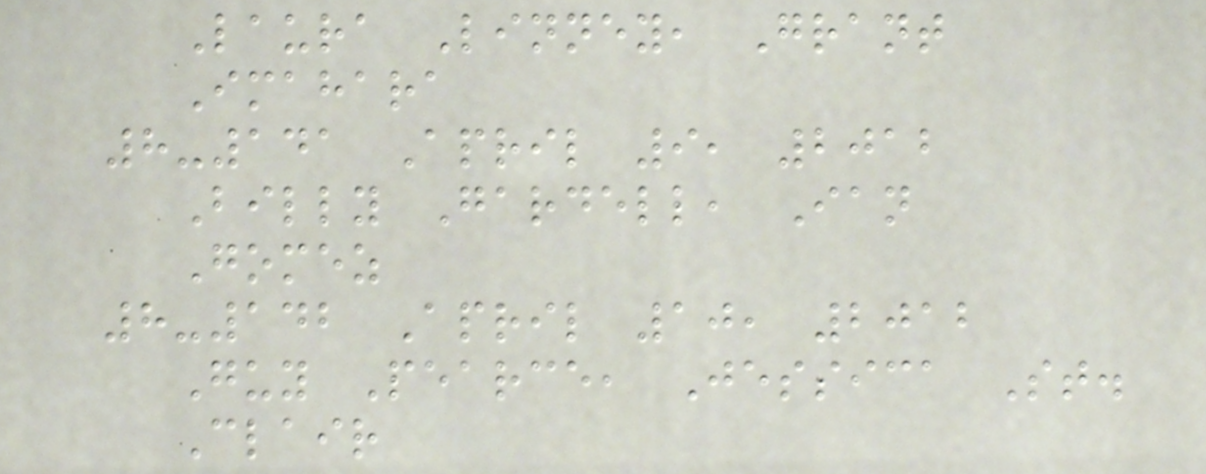Laura Linney, Grant
Imahara
8-141 April 9, 2012
Billy Gardell, Ian
Gomez
8-142 April 10, 2012
Guy Pearce, Jessica St.
Clair
